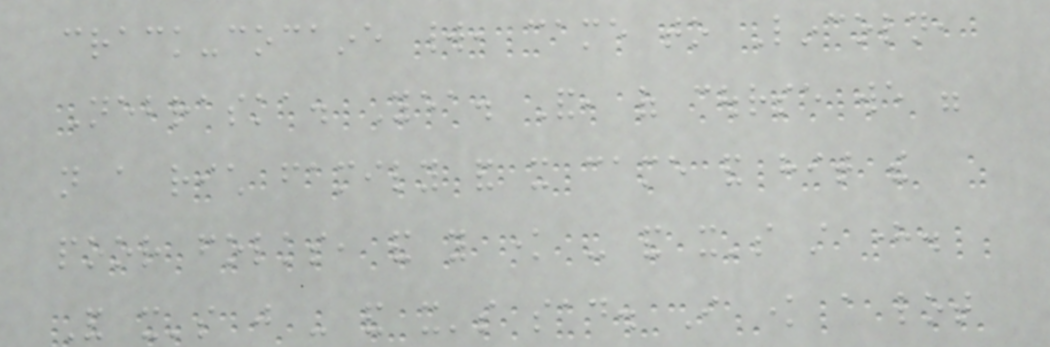crack-cocaine world, came to Lincoln,
Nebraska. Yea. And, of course we were
not a rich family and it came and hit the
poor folks, and you know - and it's still here.
And it's just - and it's sad. I know a lot
